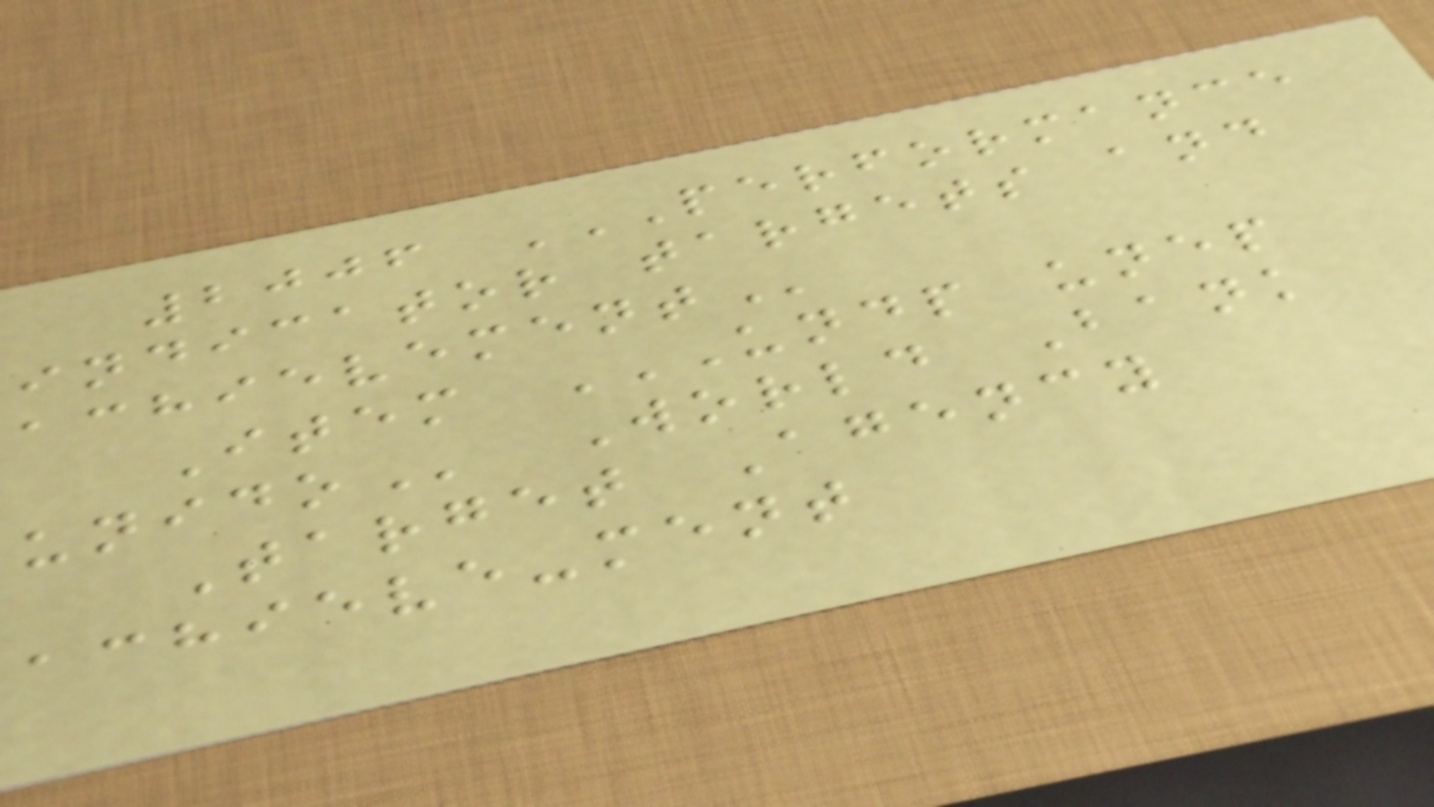2006 PERFORMANCE
INDICATOR TARGETS AND
ACHIEVEMENT
Item UNDP UNEP
UNIDO World Bank
Target Agency
achieve-ment
